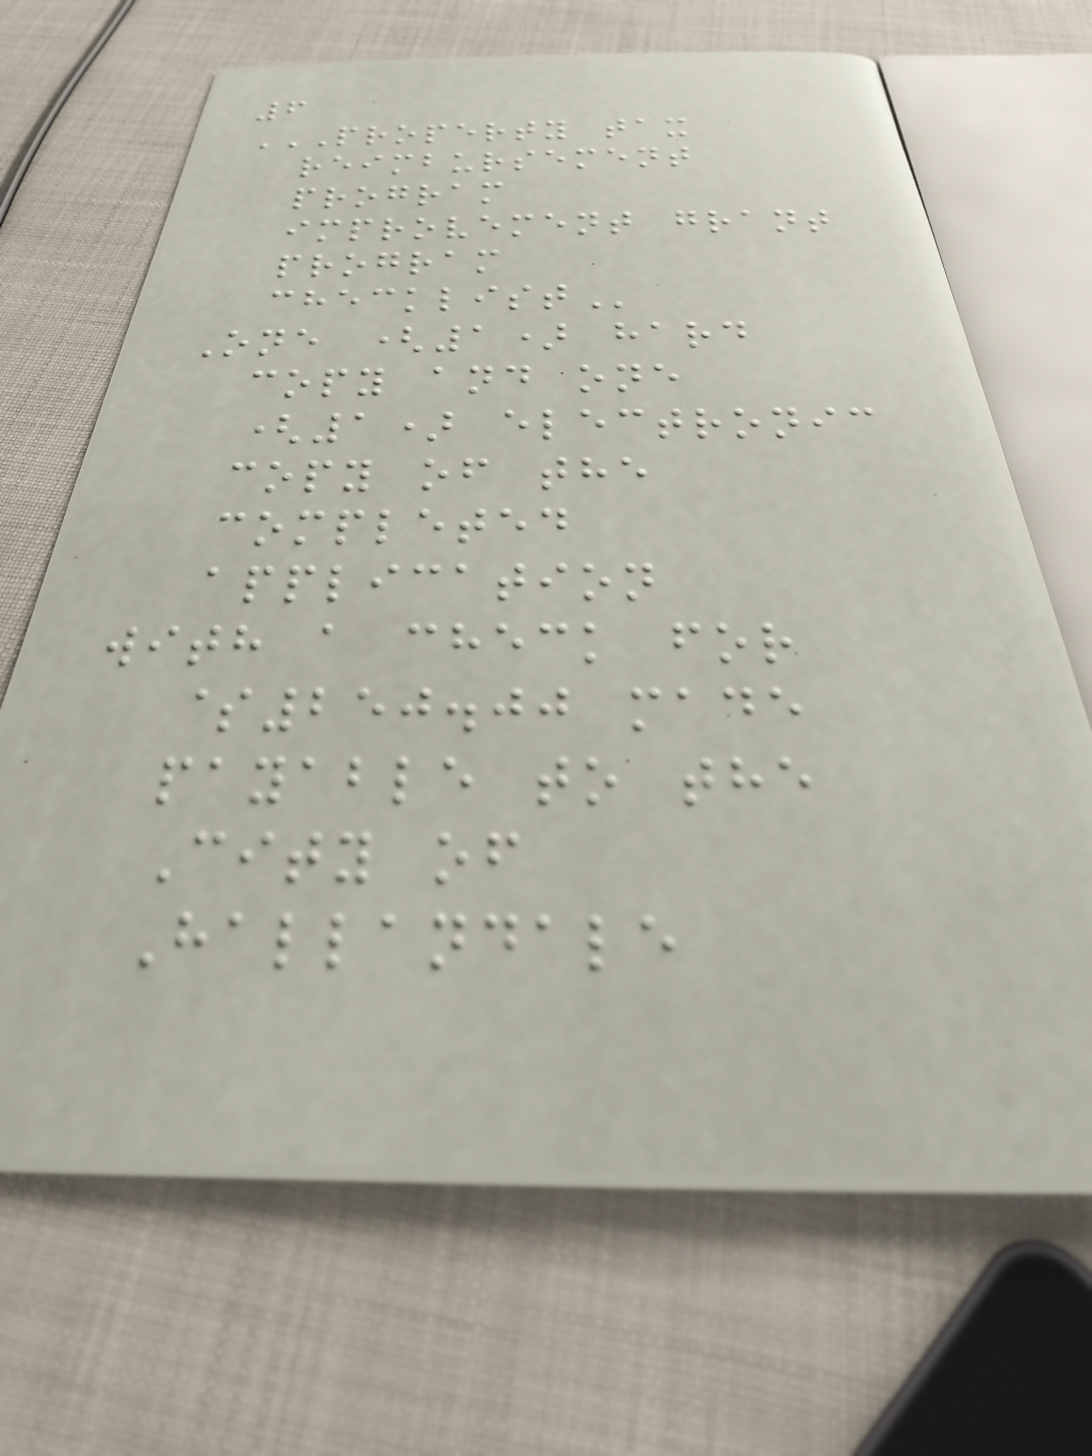6
PROPERTY TAX
REIMBURSEMENT
PROGRAM
IMPROVEMENT GRANT
PROGRAM
CHECKLIST
One (1) hard
copy and one
(1) electronic
copy of the
completed
application
with a check for
$250.00 made
payable to the
City of
Hallandale
